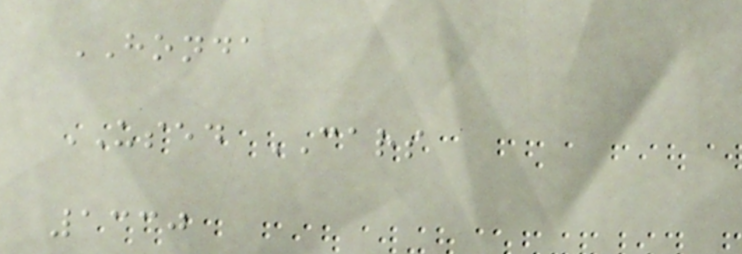HONDA
USED CARS
1330
